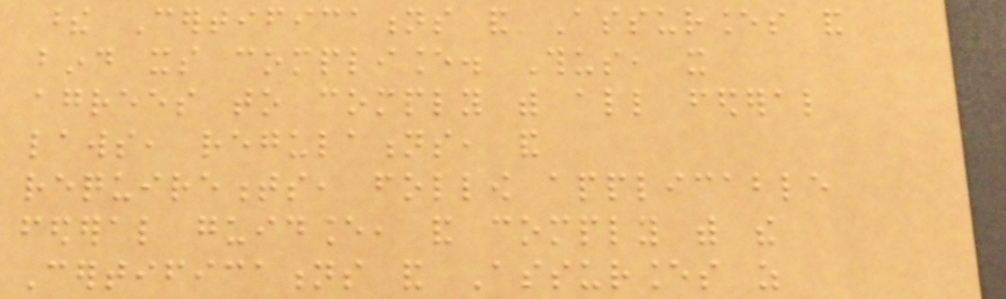these Certifications and Assurances and
bind its compliance. Thus, it
agrees to comply with all federal
laws, regulations, and
requirements, follow applicable
federal guidance, and comply with the
Certifications and Assurances as
